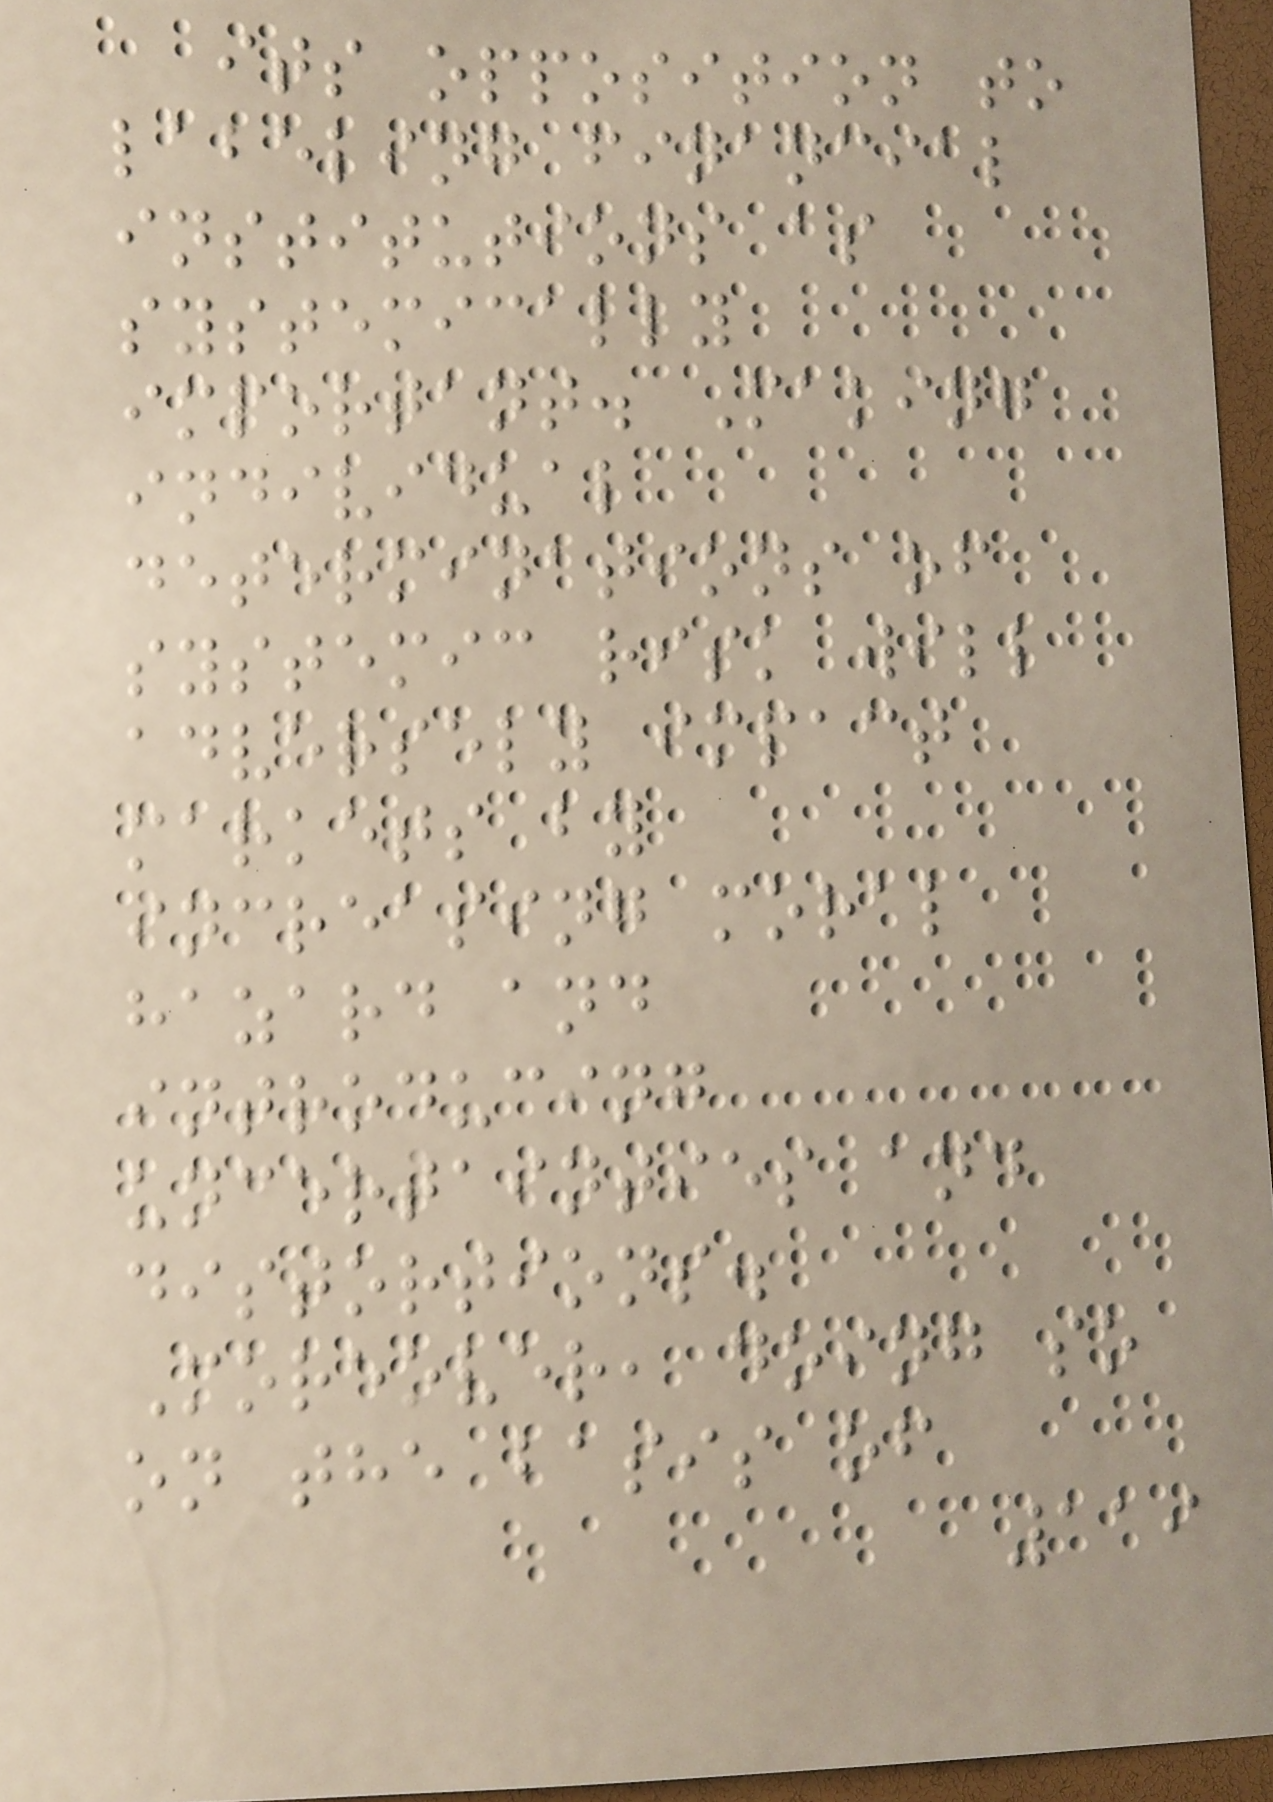its opposition to
labeling financial
institutions as
systemically
important. Making
individual
determinations of
systemic risk will
adversely impact
markets by
increasing moral
hazard and
introducing
uncertainties and
distortions.
Moreover, doing so
on the basis of
119
